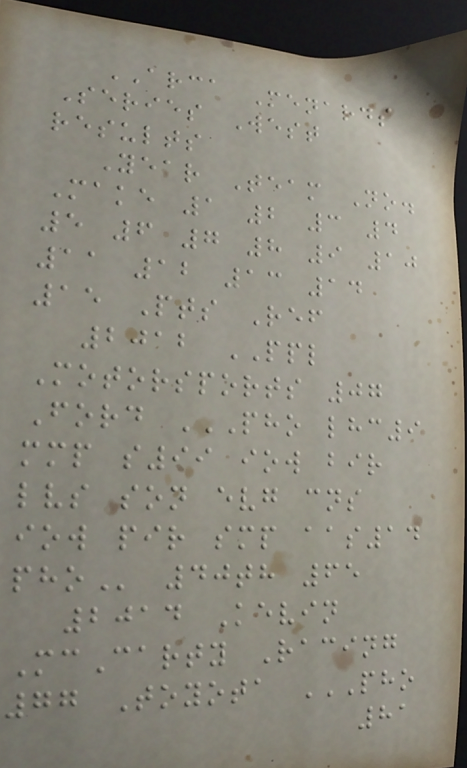ARCA Menards
Series West
results
Year Team No.
Make 1 2 3 4
5 6 7 8 9 10
11 12 13 14
15 Pts Ref
2012 PPL
Motorsports 07
Ford PHO LHC9
MMP S99 IOW BIR
LVS SON EVG CNS
IOW PIR SMP AAS14
PHO 40th 65
2014 Kevin
McCarty Racing
77 Toyota PHO
81
